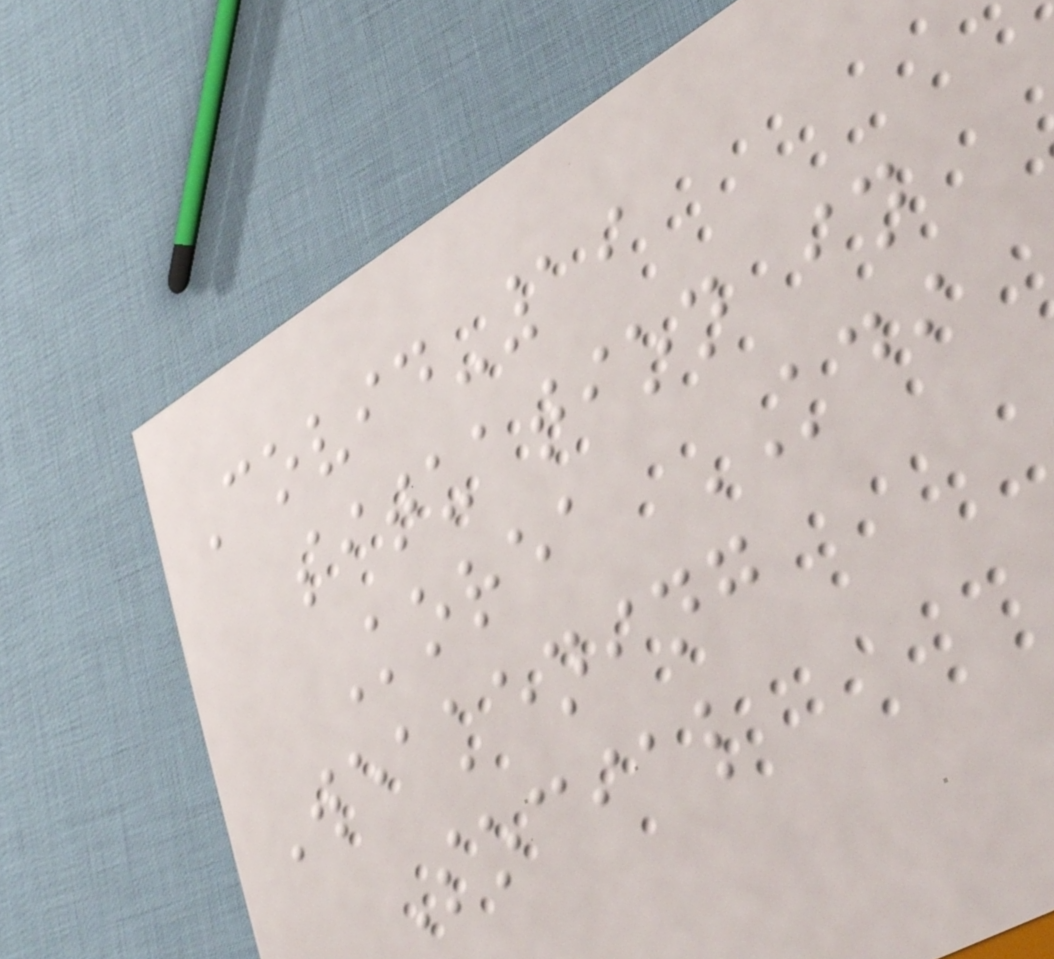Covid-19
situation in
Korea KDI
Weakening
Social
